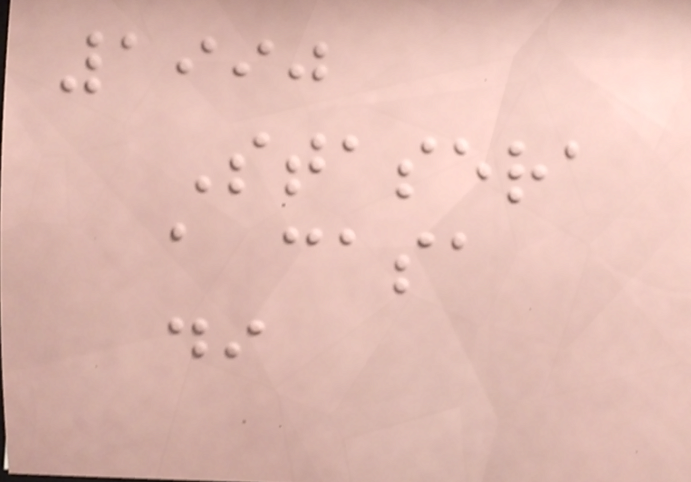1990
Stasera
a casa
di
